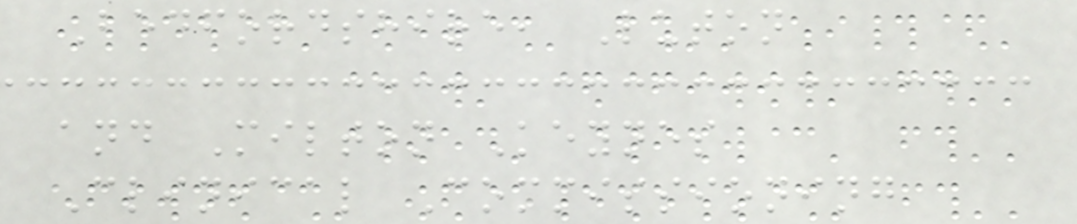Bedfordshire, Luton
and Milton Keynes
Clinical Commissioning
